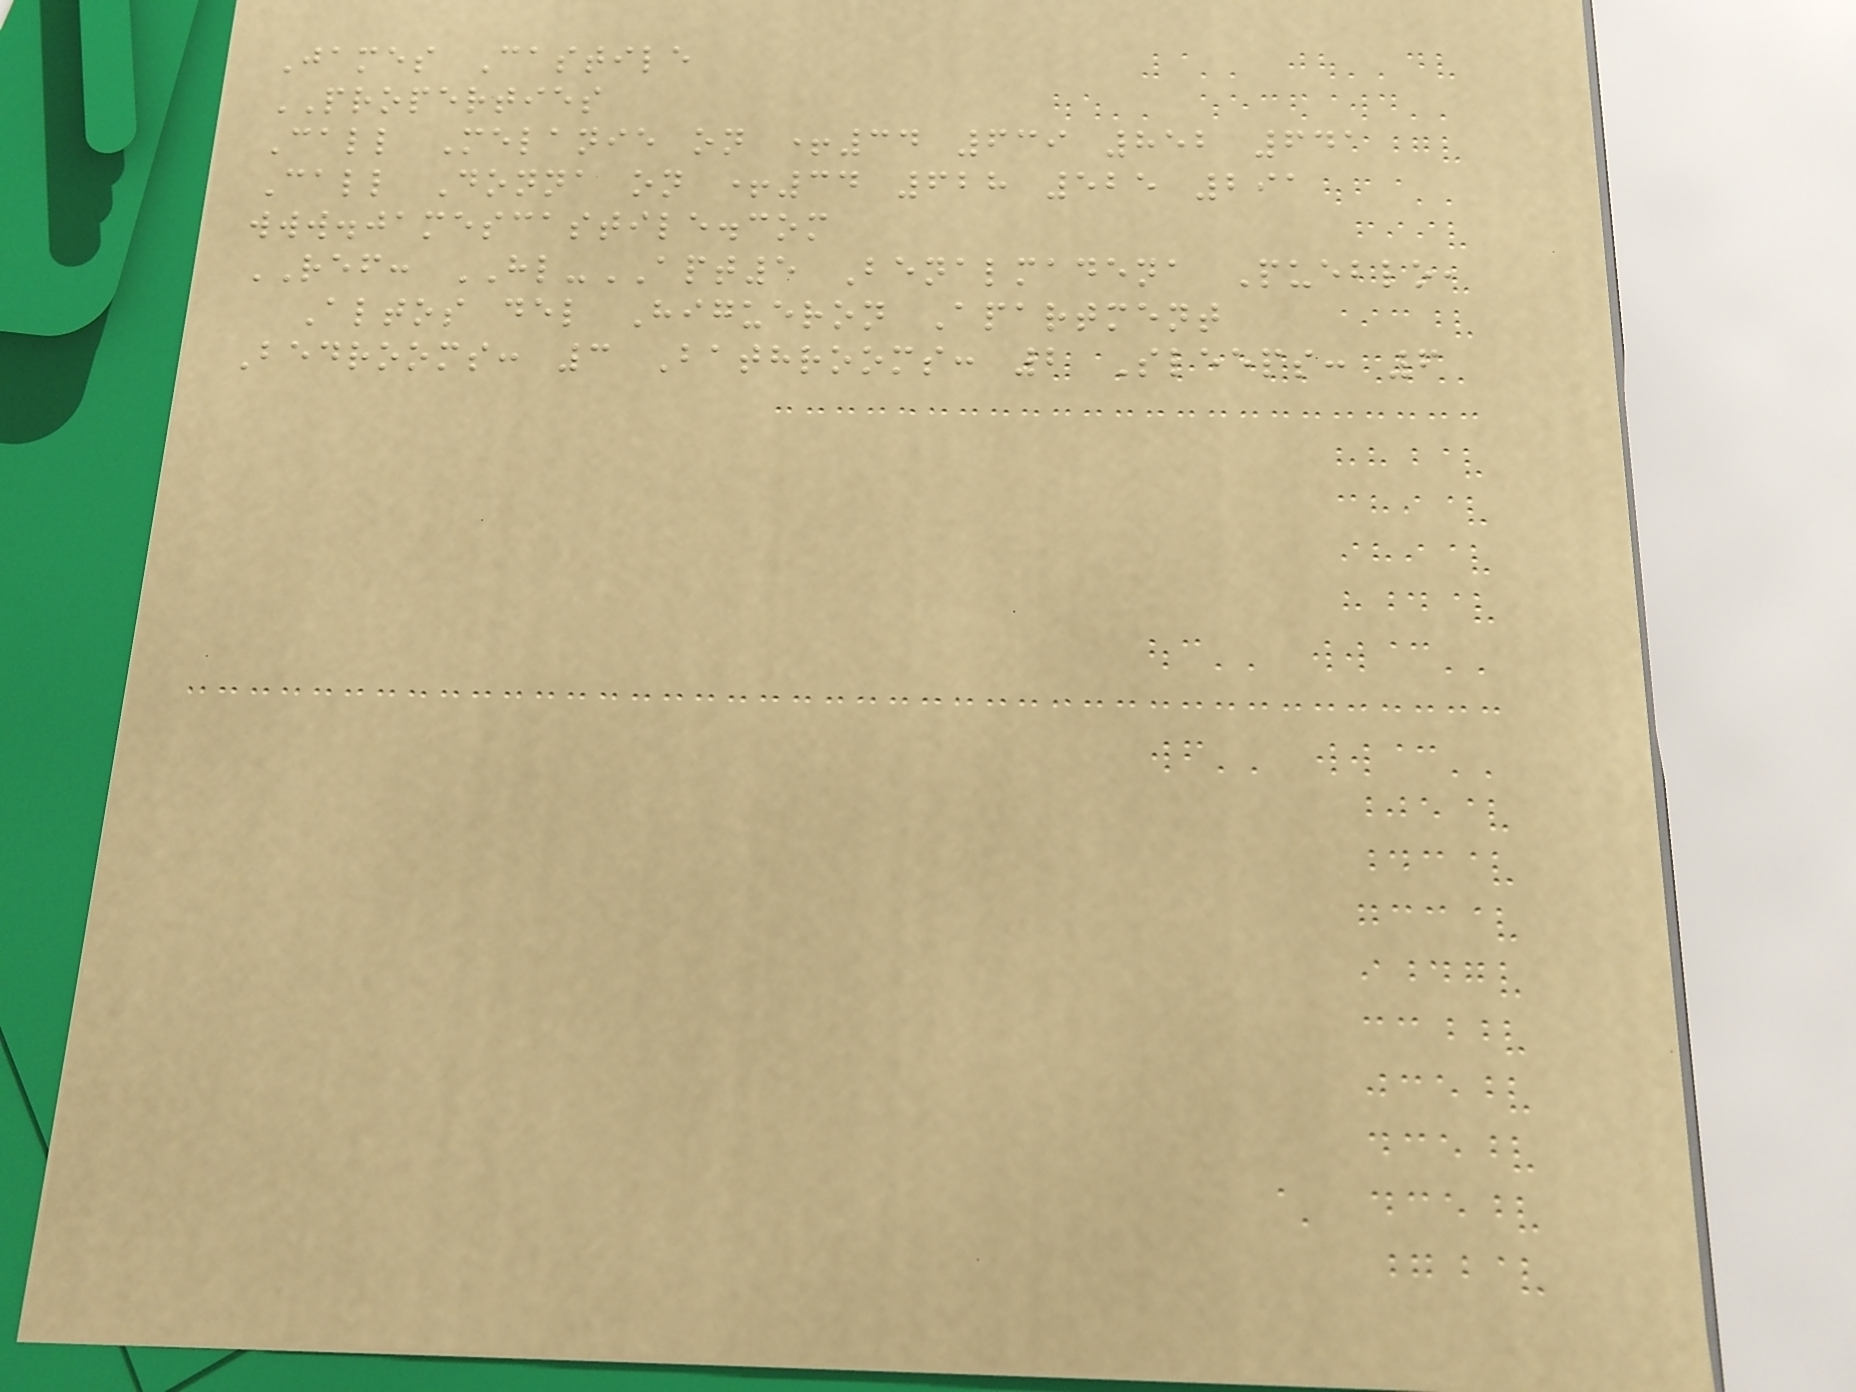James Castile
PROPERTIES
Call Melanie on +34 639 852 641
Call Donna on +34 628 525 291
www.jamescastile.com
REF: HL-APT5 Benalmadena Pueblo,
Altos del Higueron Apartment
Bedrooms: 3 Bathrooms: 2 Sleeps: 6
